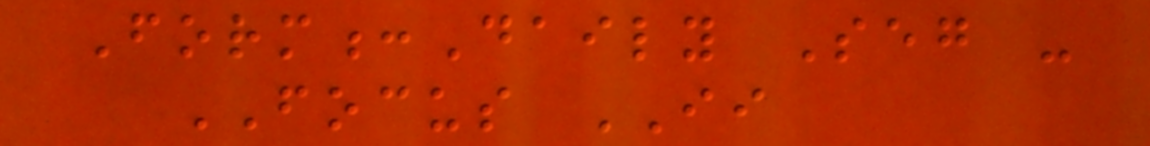Form:Daily Seg -
FOCUS II
